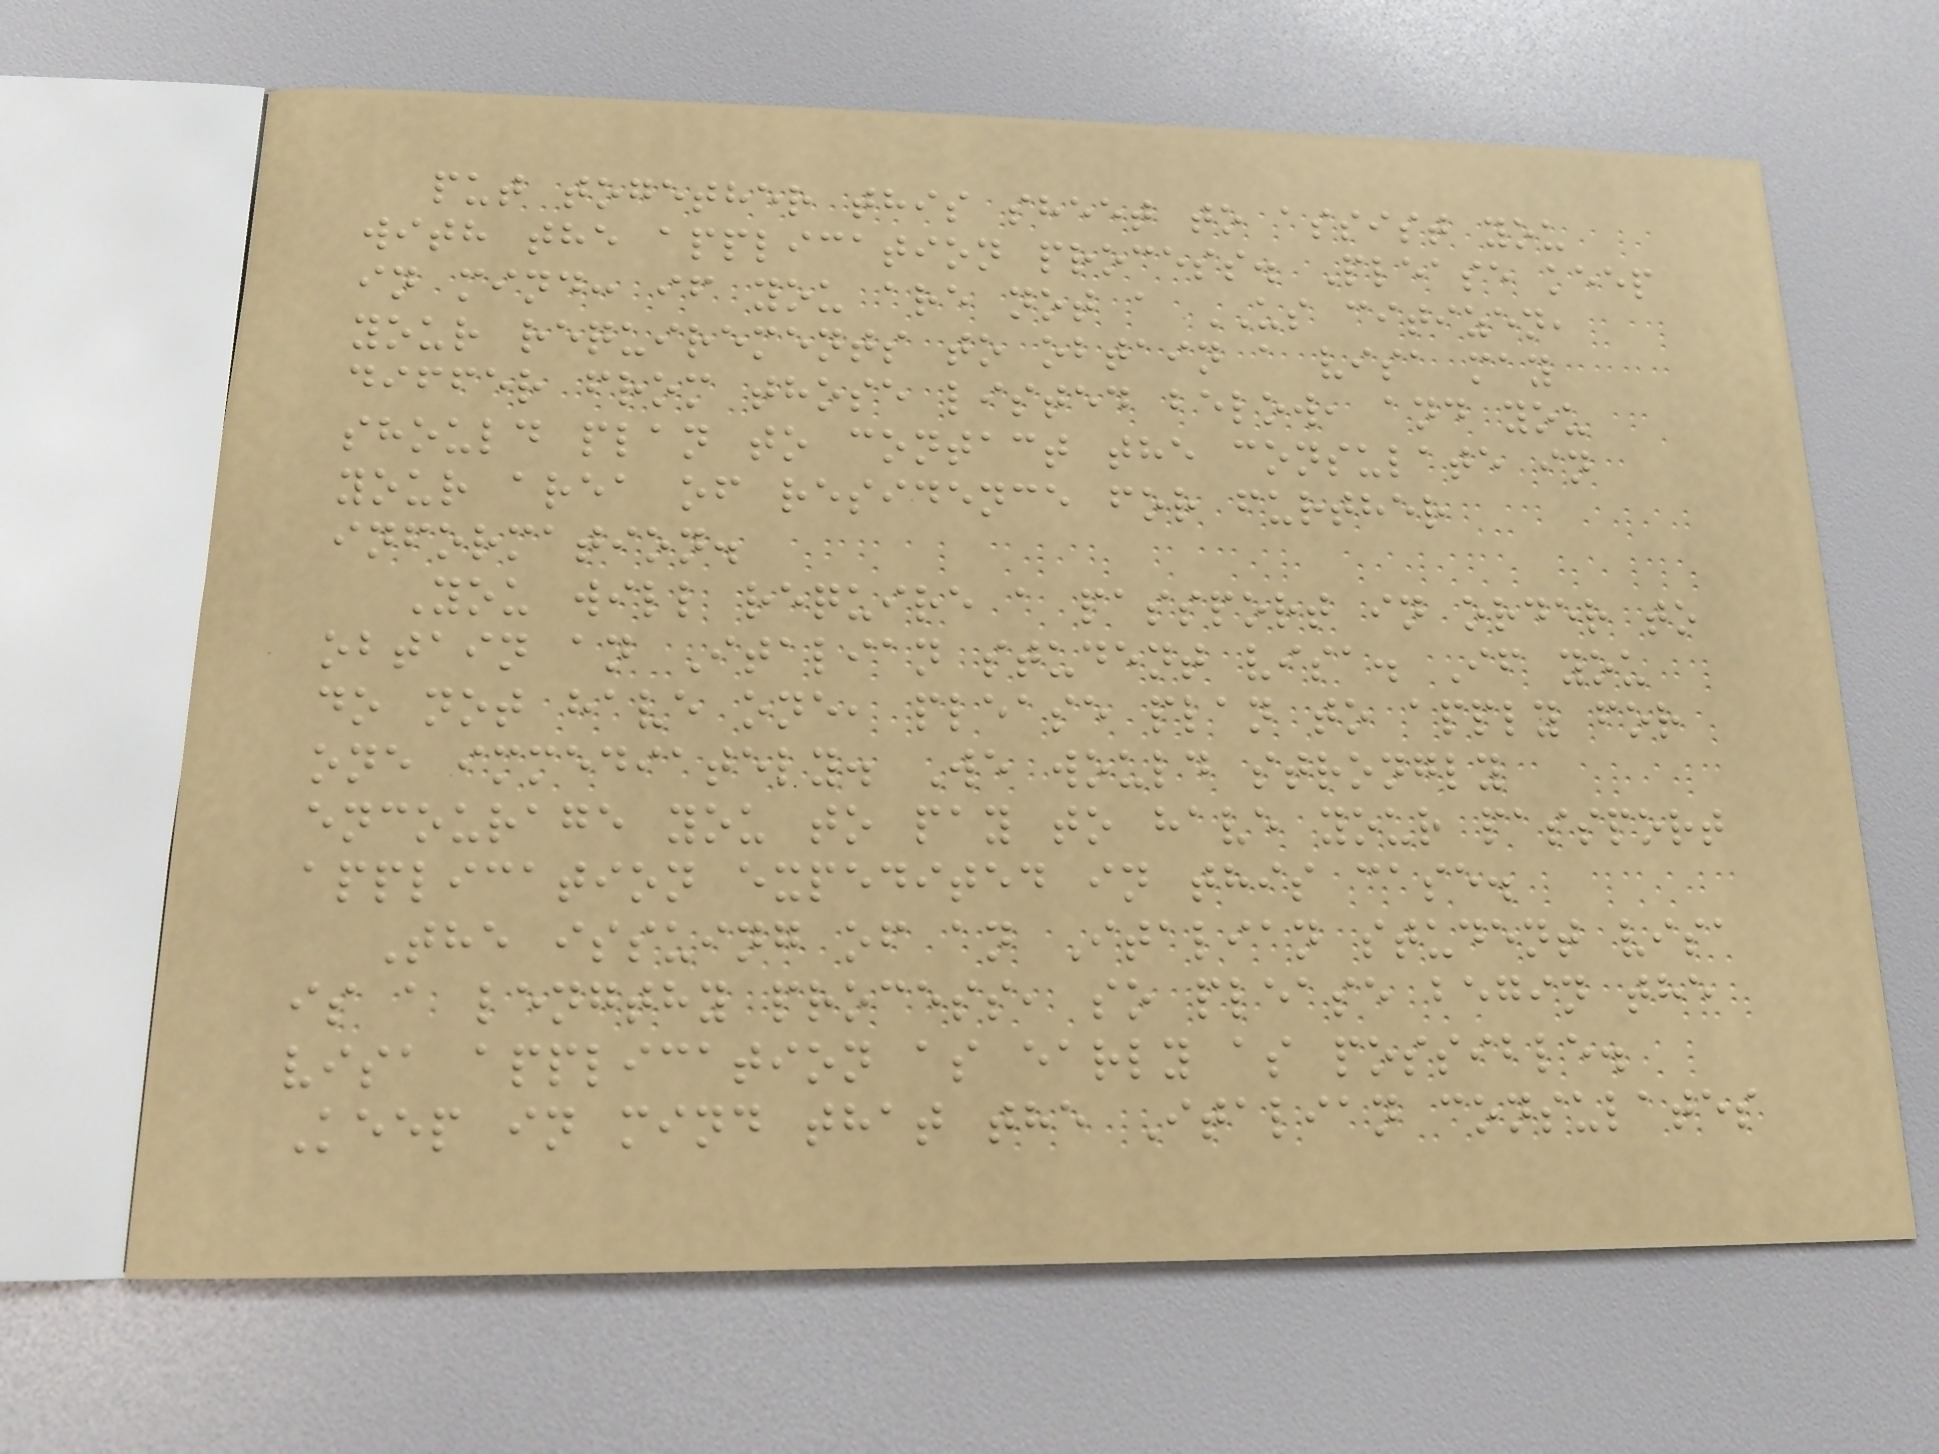put together this sheet to assist you
with the application process. Please keep
in mind: if you are not a US citizen,
your requirements to obtain a visa may
differ from those listed below, and you
should plan to contact the consulate in
your area of residence for further
information.
You will require a passport in order to
obtain an Italian student visa. If you
do not have one, please plan to apply for
one immediately. We would strongly
encourage you to pay to have your passport
application expedited in this case.
The issuing of an Italian student visa
is a lengthy process, so please begin the
visa application as early as possible.
Keep in mind that the Italian consulates
